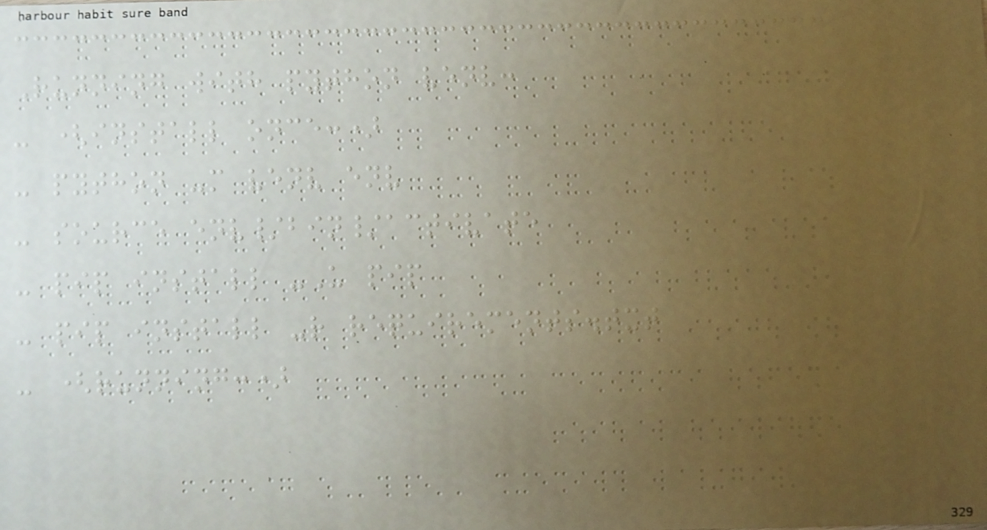Running with python venv:
- (install once:)
- python -m venv env
- source env/bin/activate
- pip install -U pip
- pip install -r requirements.txt
- (running:)
